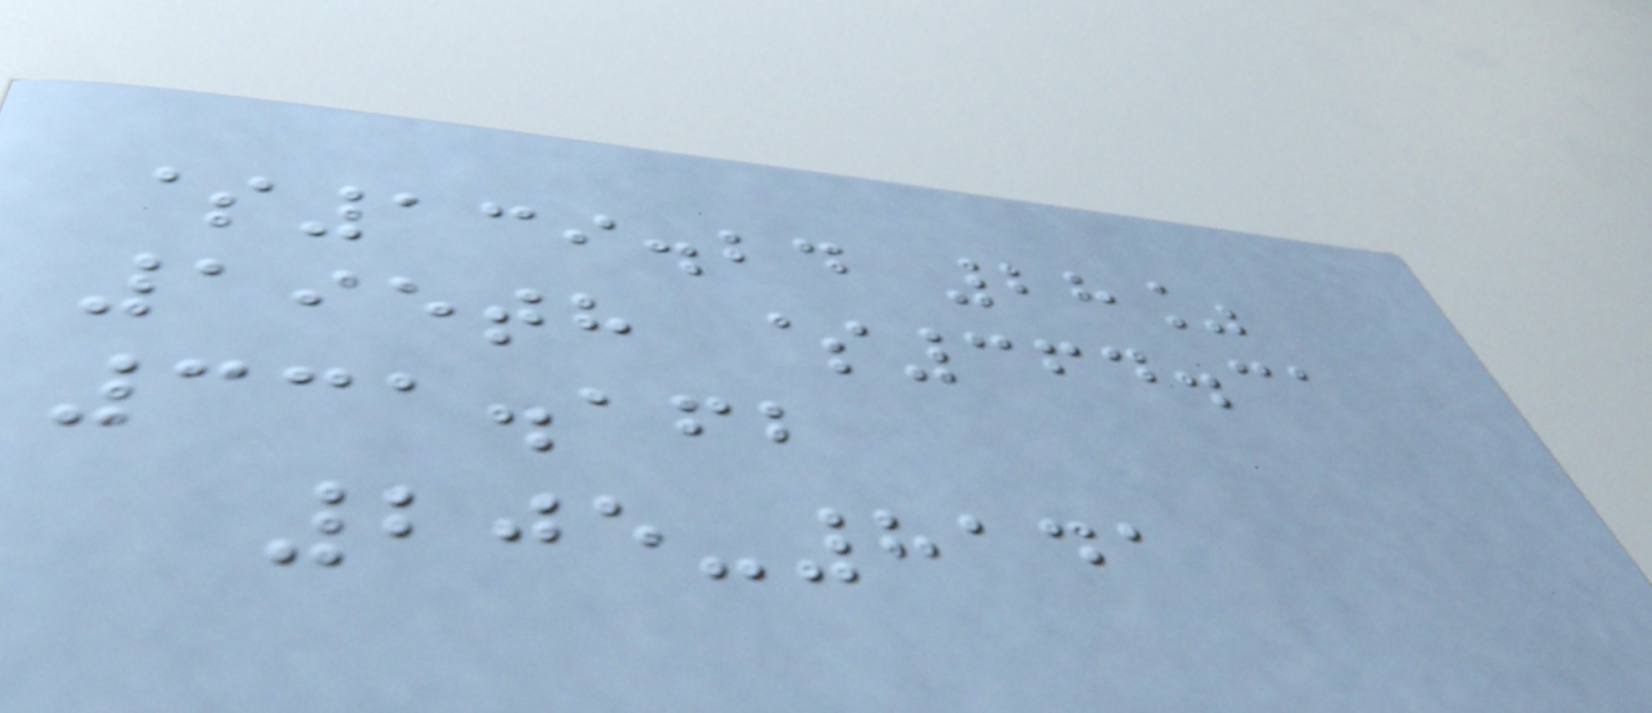$139.24 28%
195th $364.31
331.162
205-8141
